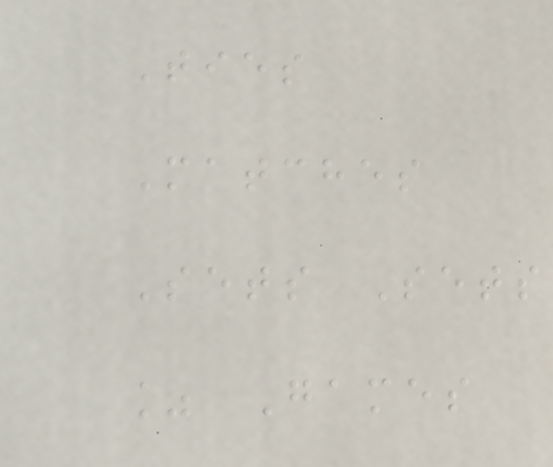Ties
Matches
Sets Sets
% Games
